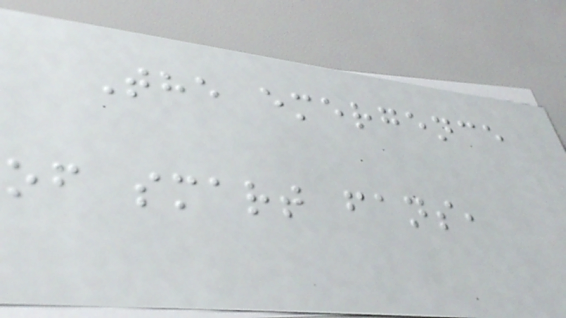The emergence
of smart fans,
